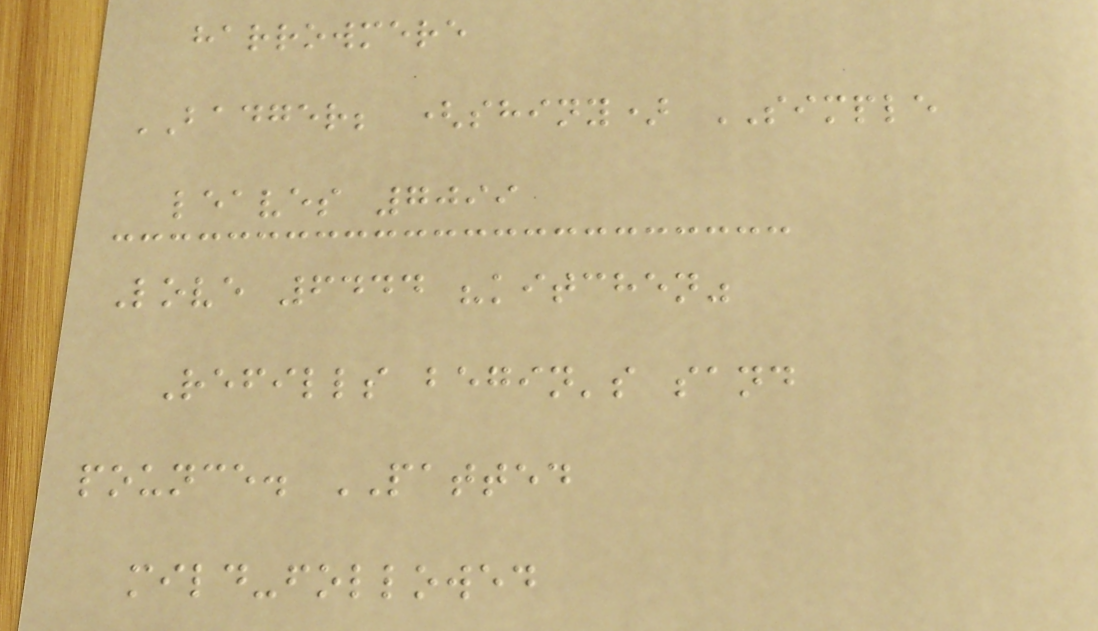harrowmere
BADGER; (shiny) SIMPLE
leaves 7099
Love 6444 "kitchen"
Refills begin's sand
pounce. PATTED
mild-followed
